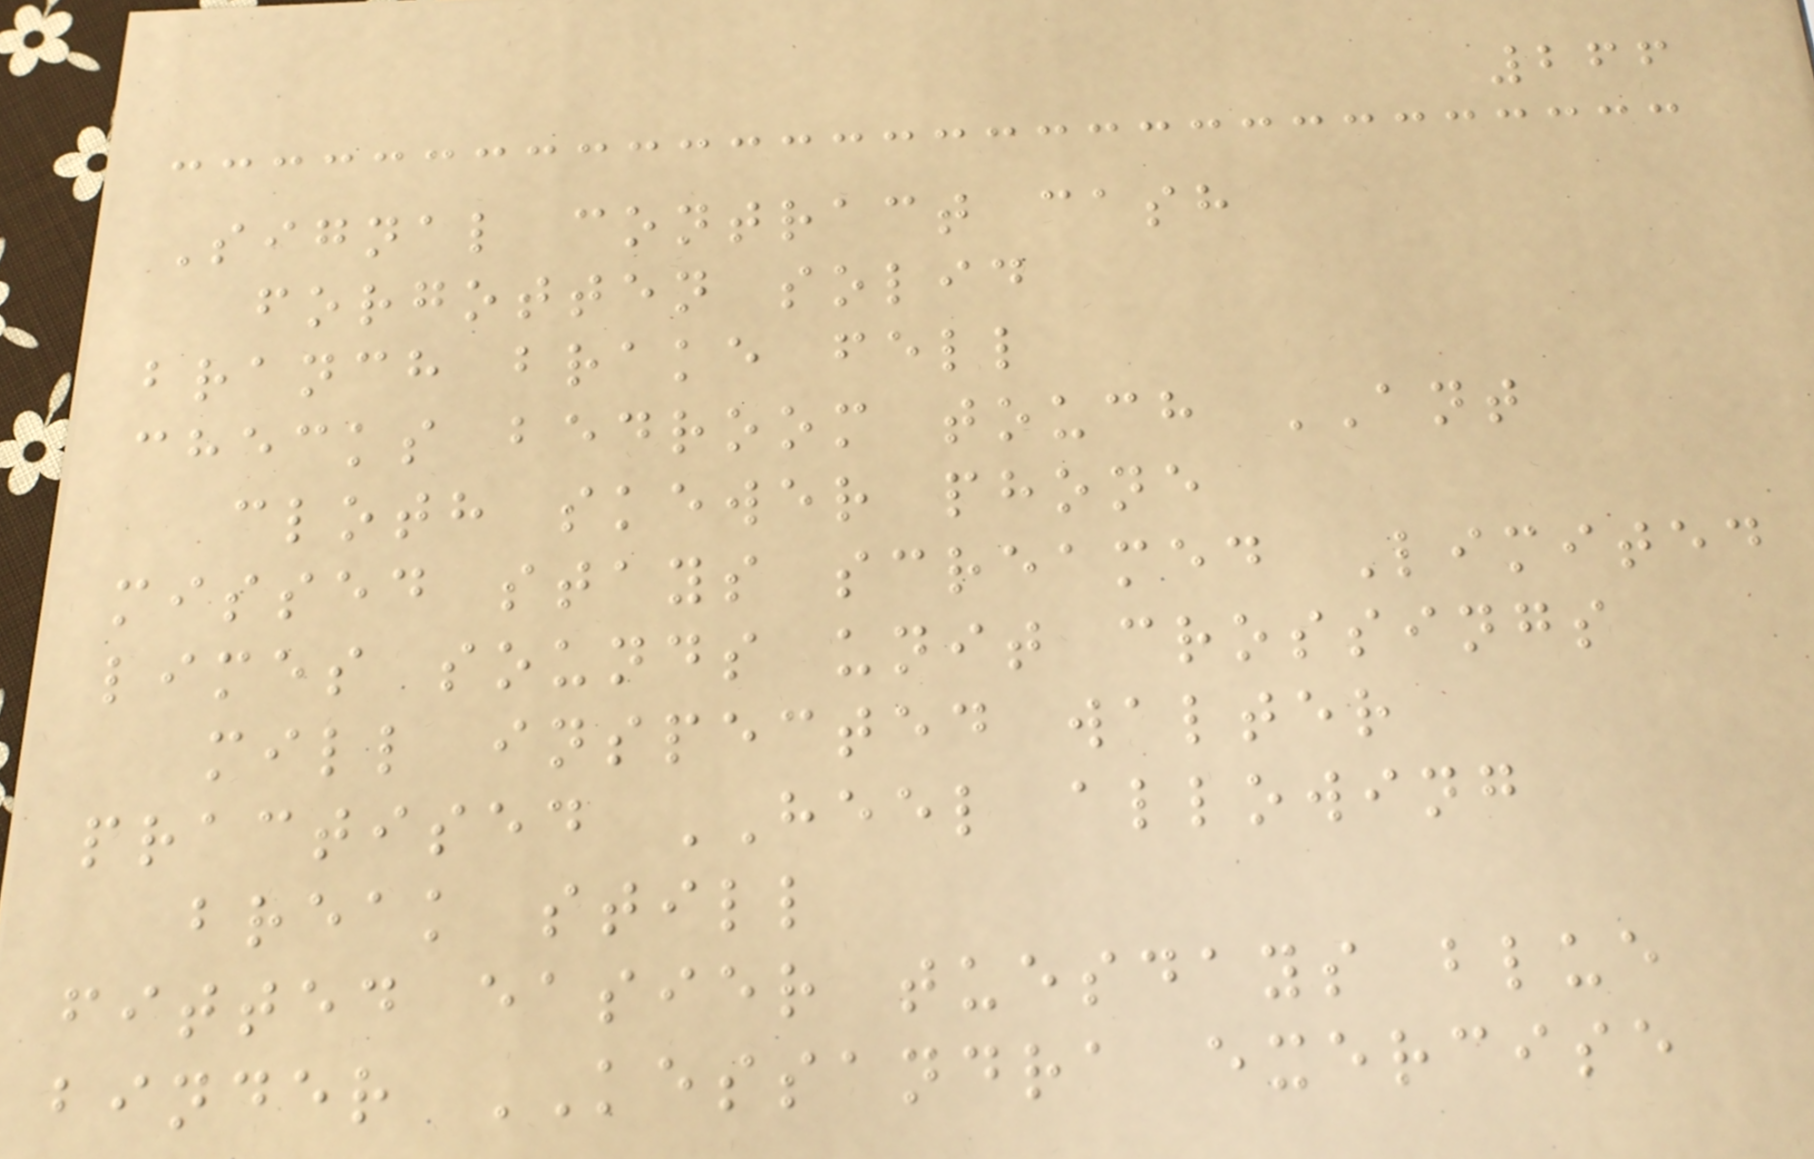266
Signal contract cash
forgotten solid
branch brake fell
checks bedroom touch ANT
cloth skewer phone
missed stays screamed Limited
limes sounds unit crossings
mill inspected walter
practised HEEL allowing
break still
fitted easier tuesdays blue
binder KESSANDRA exercise
